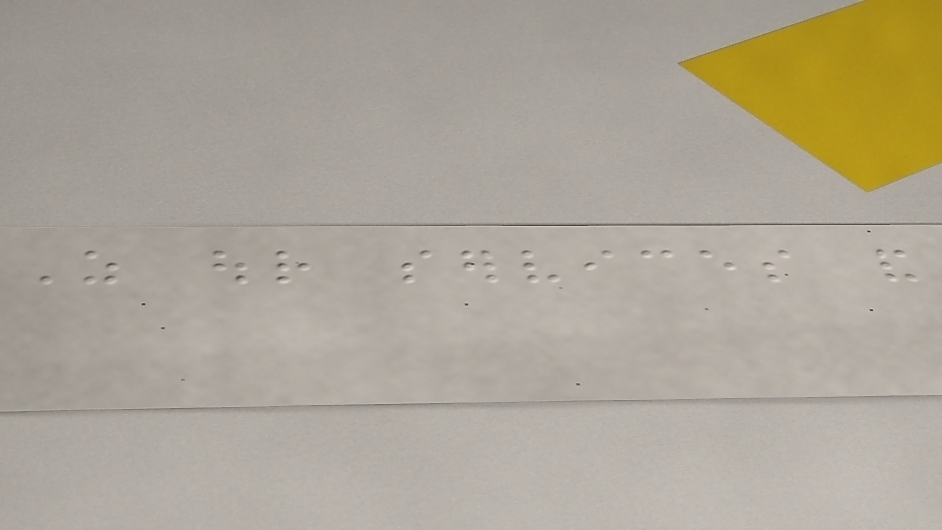As our services and
